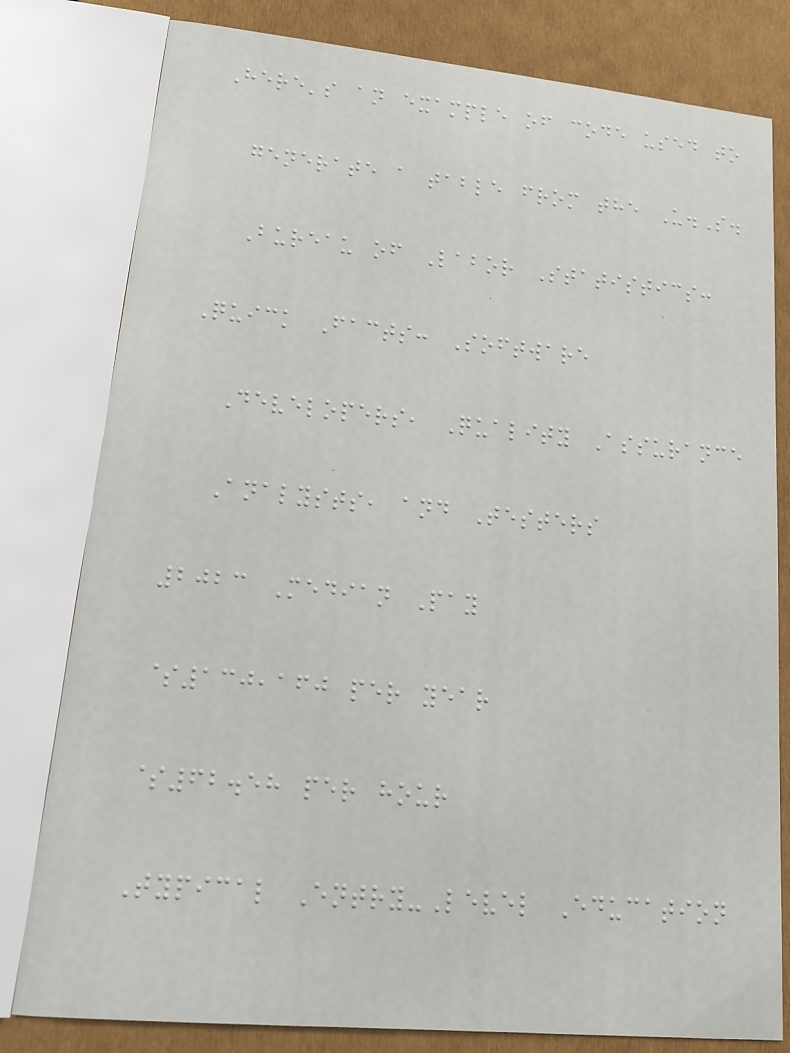Here's an example of code used to
generate a table from the U.S.
Bureau of Labor Statistics:
Quick Facts: Software
Developers, Quality Assurance
Analysts, and Testers
2023 Median Pay
$130,160 per year
$62.58 per hour
Typical Entry-Level Education
